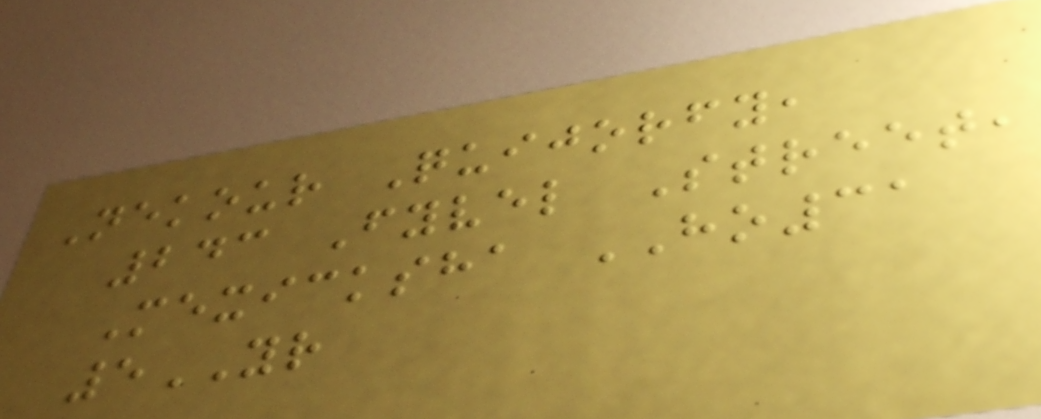Nekour Quijorfy,
243 Fyvel Street,
Mexicksha HO31
5YR
